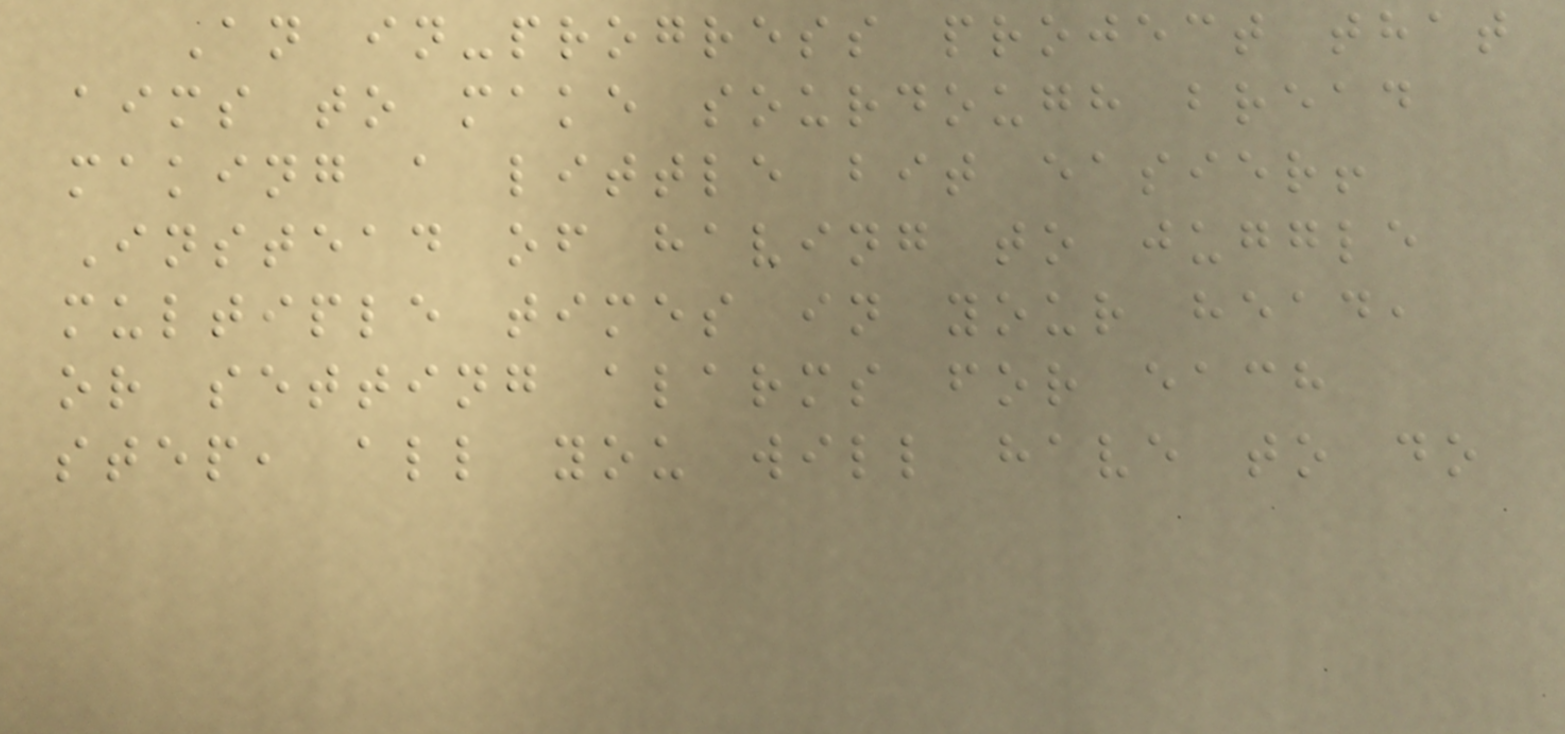An in-progress project that
aims to make sourdough bread
making a little bit easier!
Instead of having to juggle
multiple times in your head,
or setting alarms for each
step, all you will have to do
